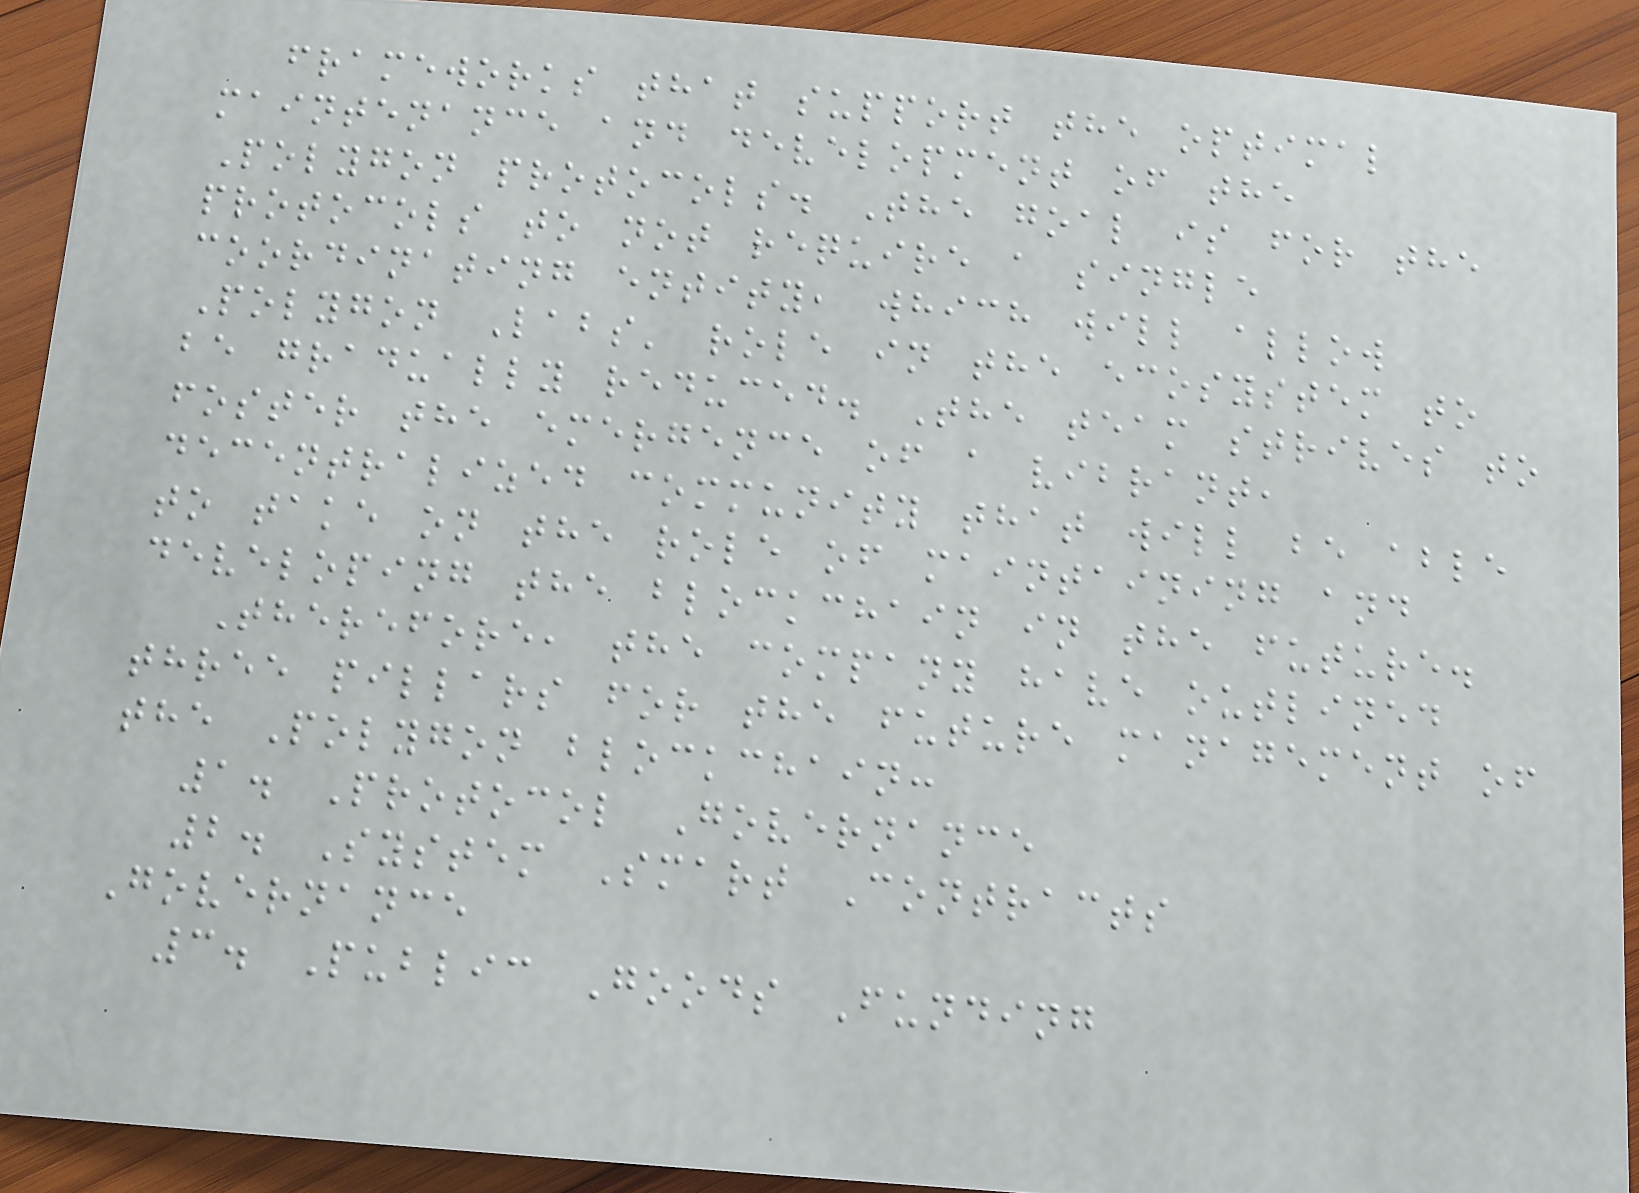frameworks that support the optimal
maintenance and development of the
Polygon protocols. The goal is for the
protocols to not require a single
coordinating entity, which will allow
Polygon Labs' role in the ecosystem to
be gradually reduced. The team strives to
foster the emergence of a vibrant,
decentralized community that will be able
to take on the role of maintaining and
developing the blockchain in the future.
Therefore, the company have outlined
three pillars for the future management of
the Polygon blockchain:
1. Protocol Governance
2. System Smart Contracts
Governance
3. Public Goods Funding
